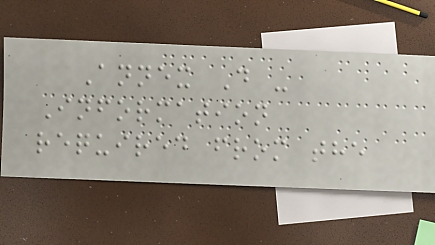Annex D -
Information
required from the
